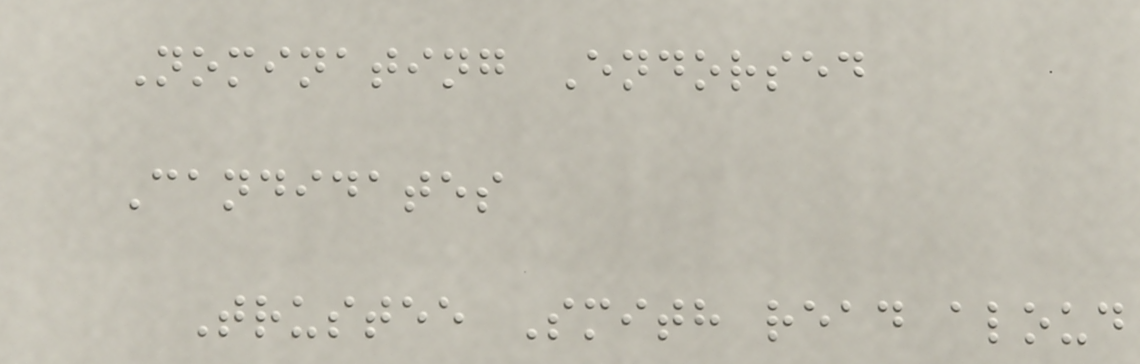Nominating Endorsed
Candidates
Trustee Smith read aloud
